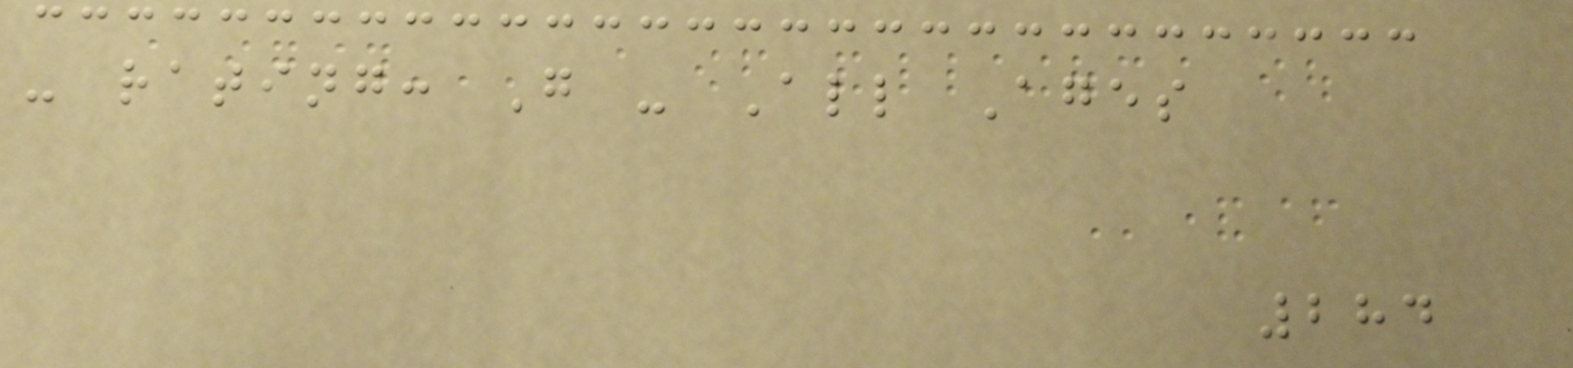- rating: G - All Ages
284
